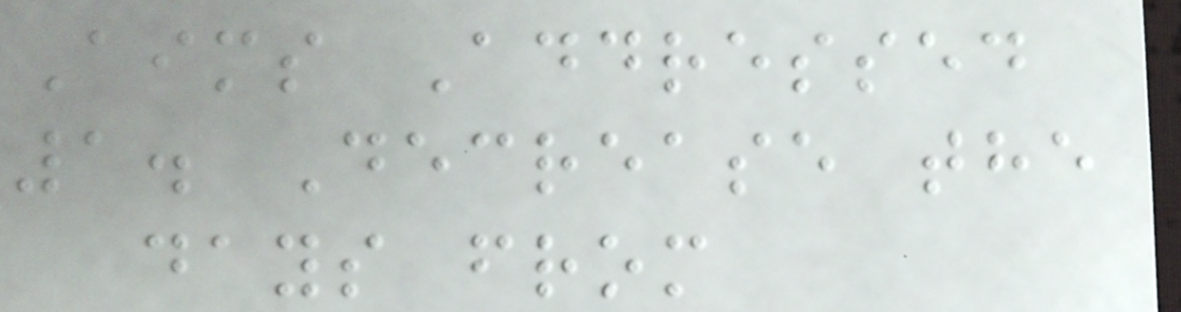Aims Addressed
1. Decrease the
days from
